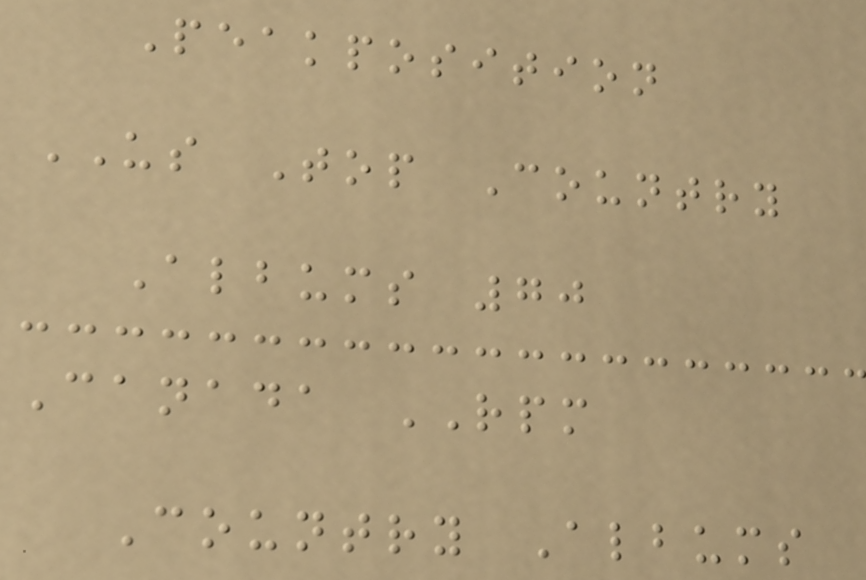Peakposition
US Top Country
Albums 70
Canada RPM
Country Albums
